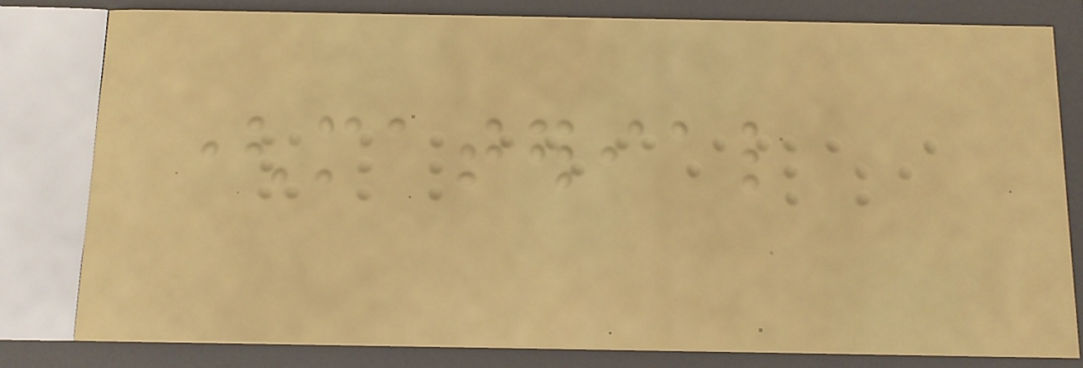(material
